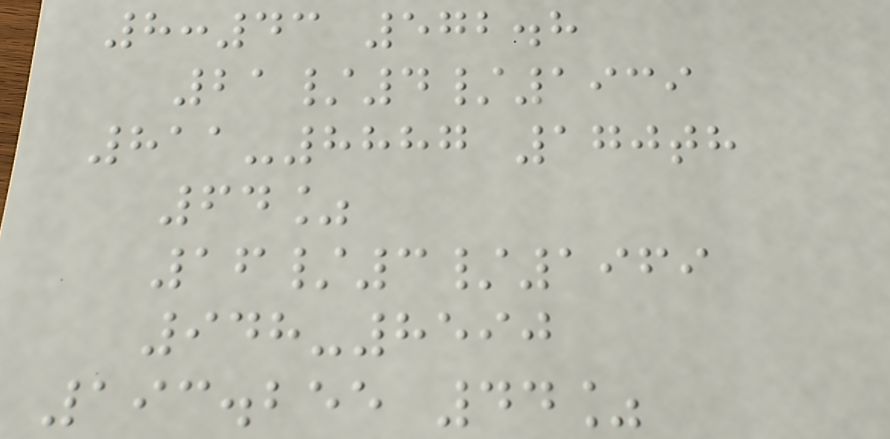8:43 572.8
21/4/1939
811-8887 170th
64%
16/3/1969
948-8590
193.255 44%
